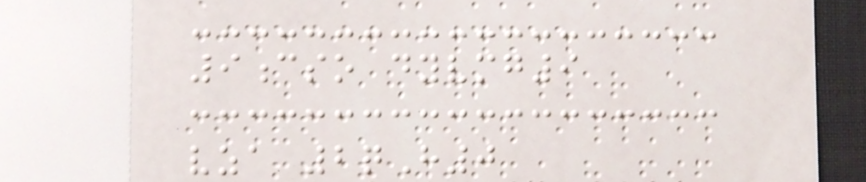9cso dyvmg9
vza 2qH0
